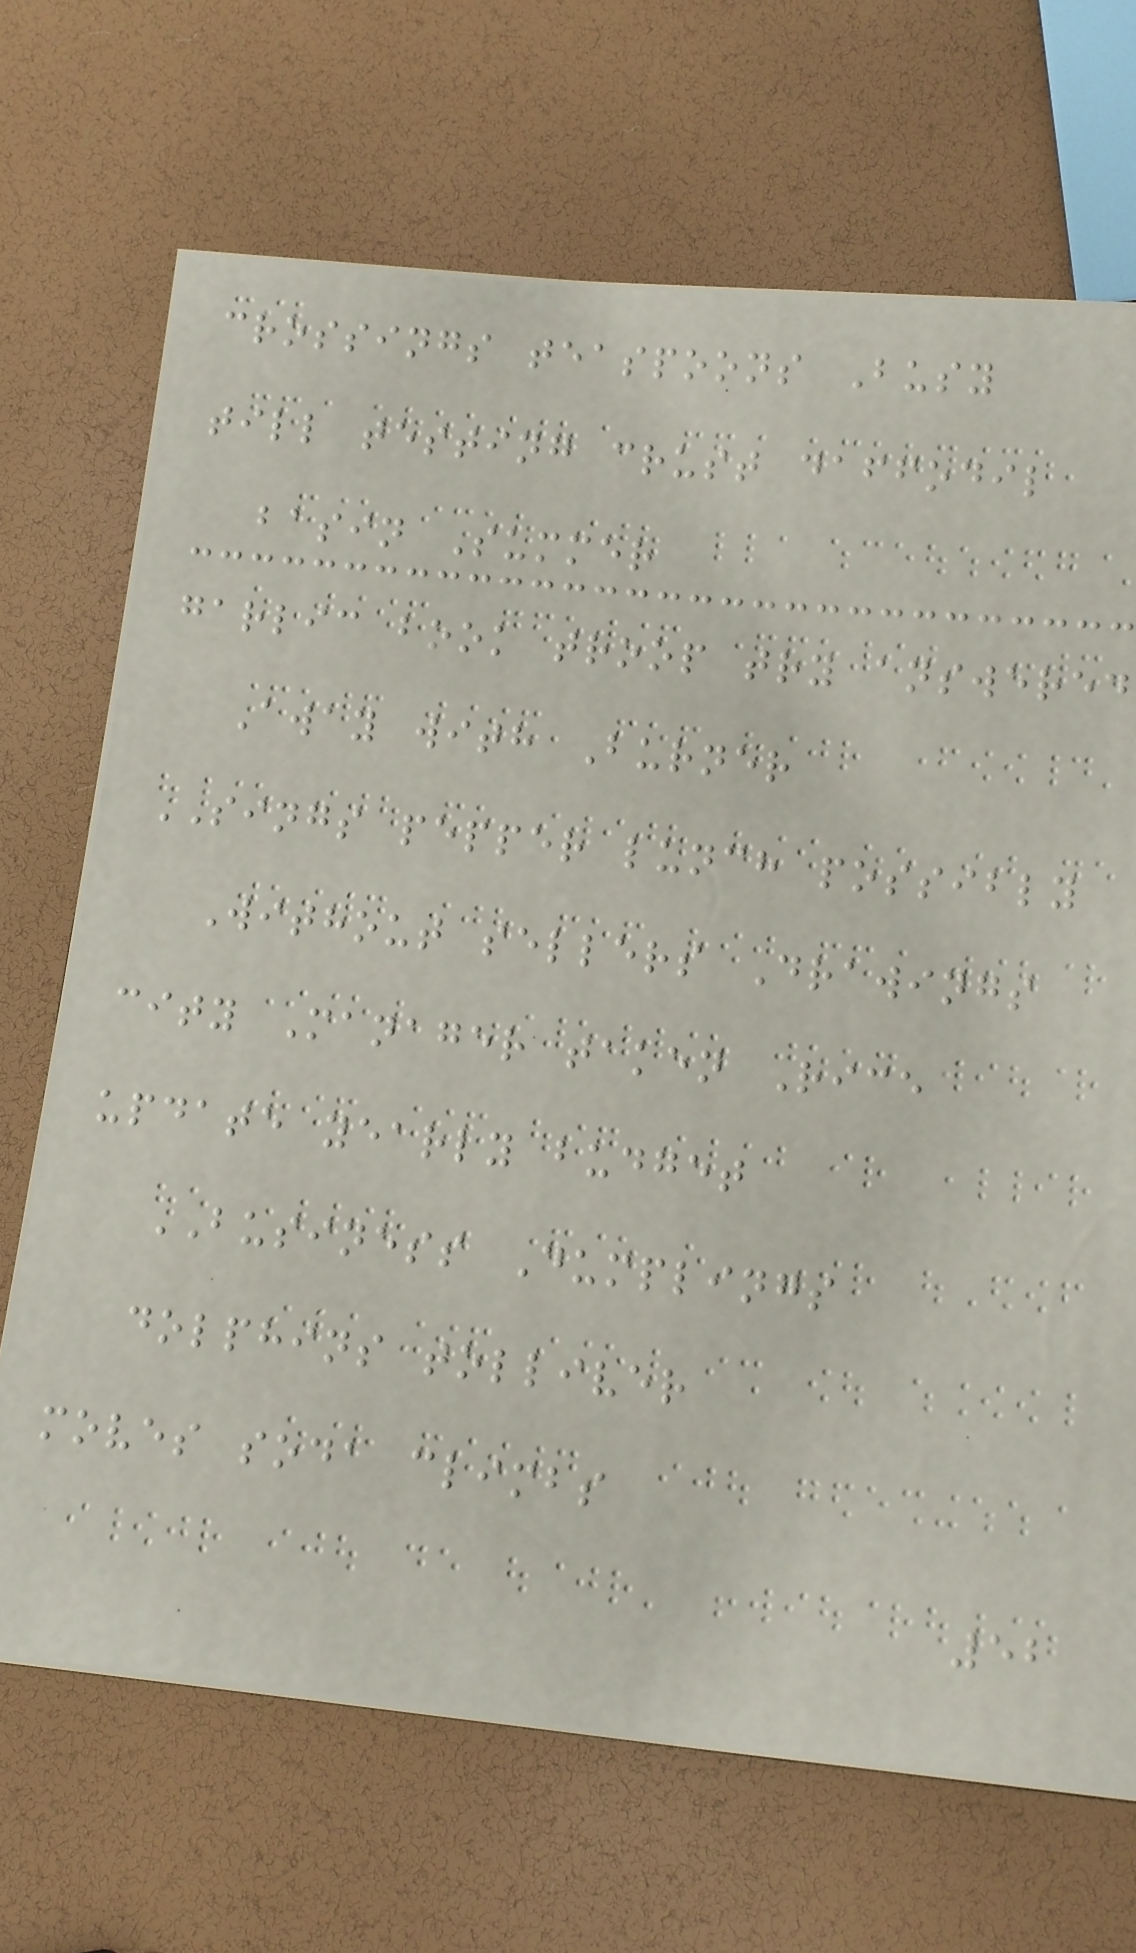crossings teaspoons Busy
till testing crust daffodil
basin Summer
garlic book troop try answered
Away with Burner
SINGS pepper lunch possibly
Without sellers Drawings
city Manager taken Rice
update yearly budget
BUSINESS Dumplings
dolphins tolliver
moves soda climbs
52
